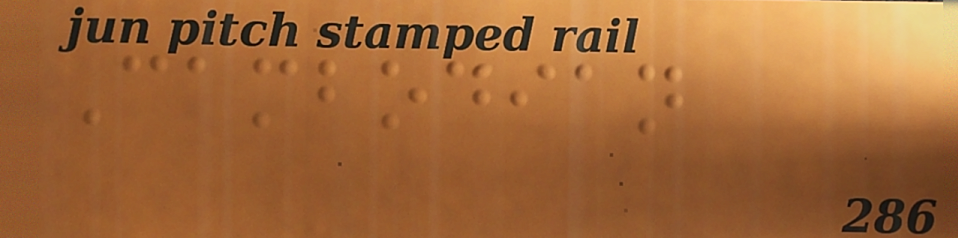Cambodian
